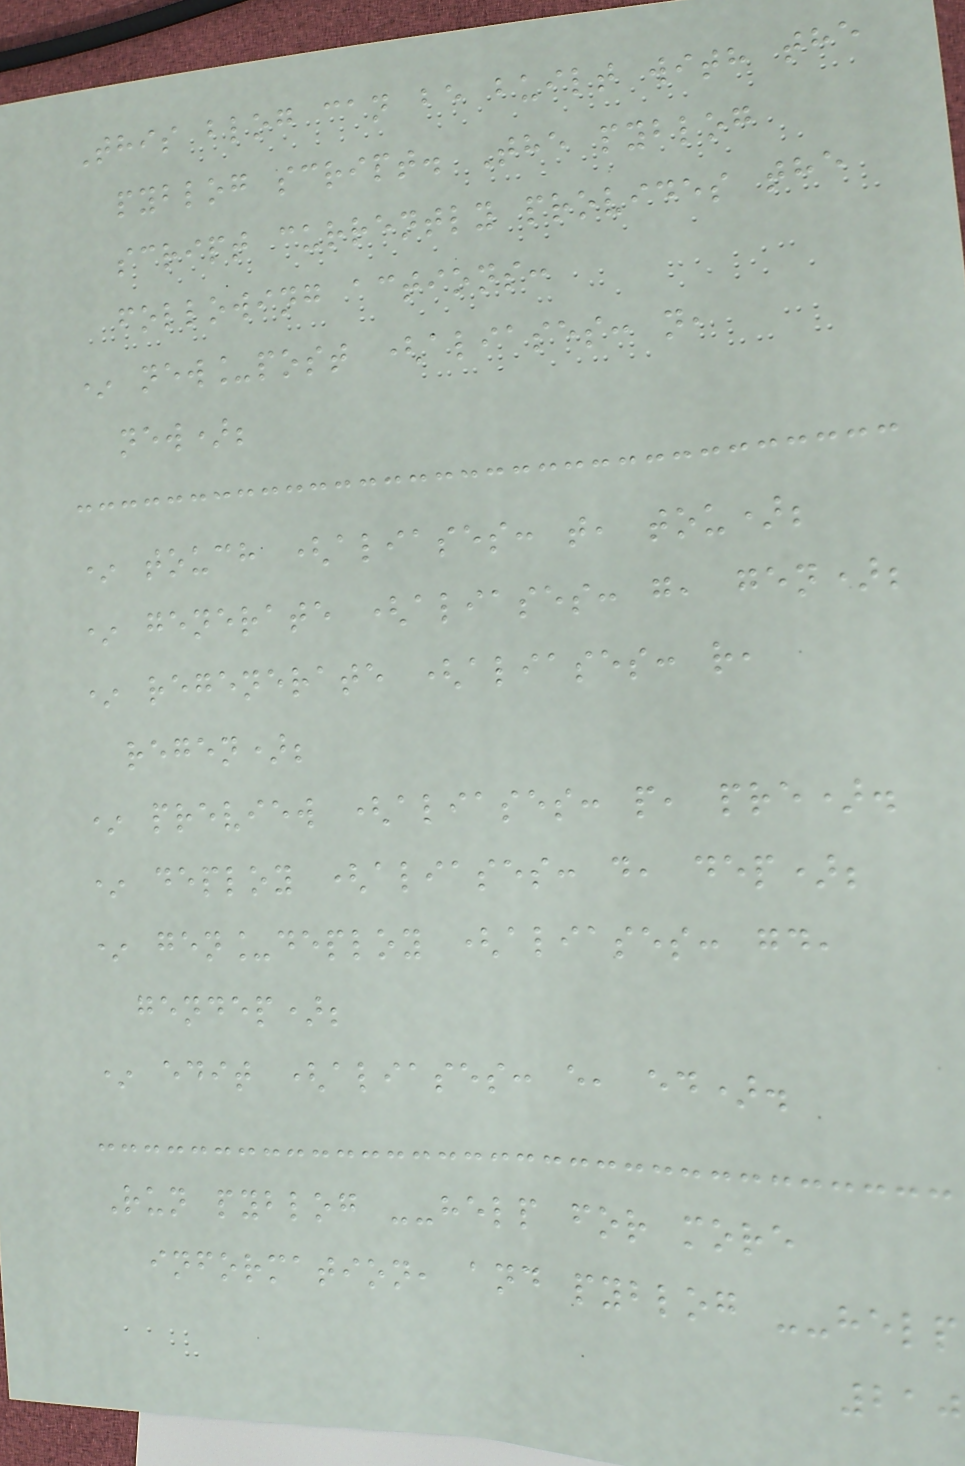This blog can be built with the
pyblog script. The pyblog
script currently provides the
following actions:
* new_post (aliases: n,
new);
* touch (aliases: t, tou);
* generate (aliases: g, gen);
* regenerate (aliases: r,
regen);
* preview (aliases: p, pre).
* deploy (aliases: d, dep);
* gen_deploy (aliases: gd,
gendep);
* edit (aliases: e, ed).
Run pyblog --help for more
information, and pyblog --help
210
